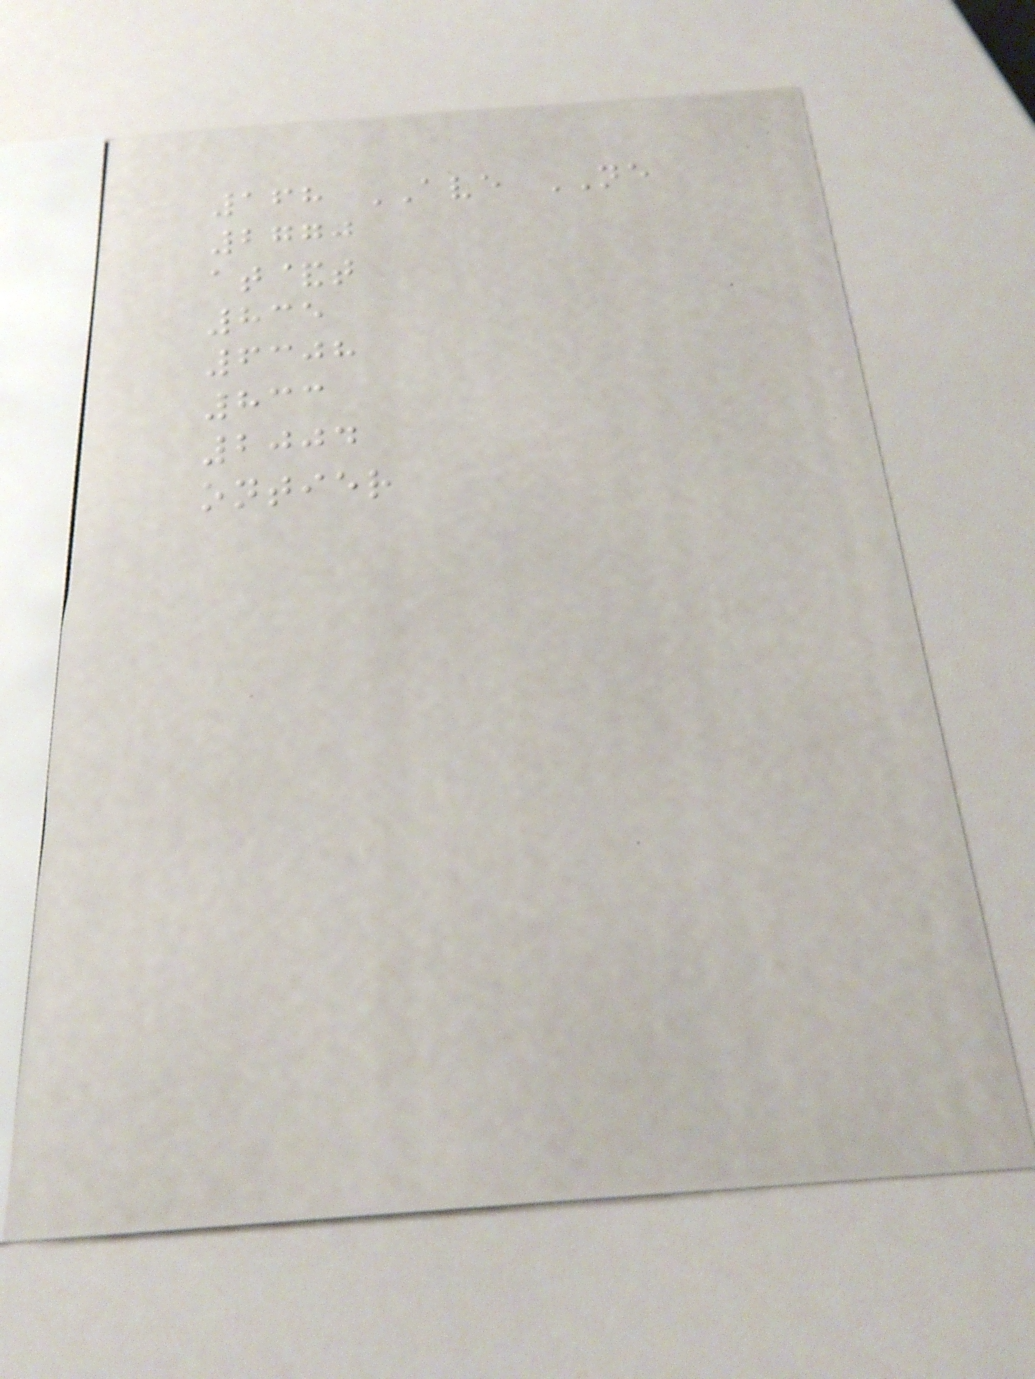168 AVE NE
2770
at&t
835
6308
833
2004
ontier
